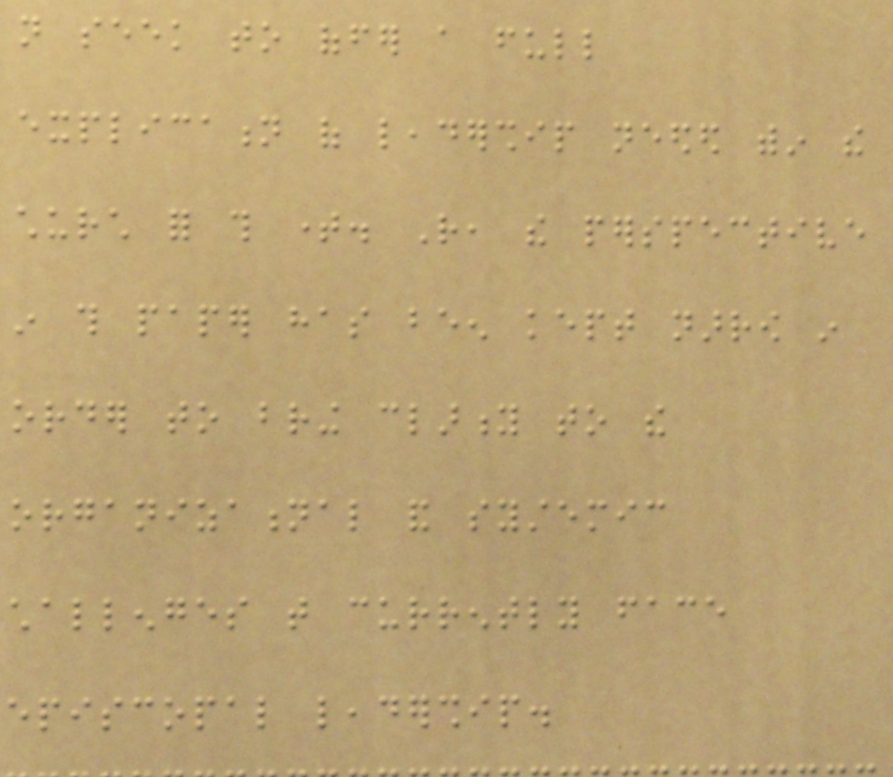not seek to offer a full
explication of leadership needed within the
church for this time. Rather, the perspective
in this paper has been kept narrow in
order to bring clarity to the
organizational and systemic
challenges that currently face
episcopal leadership.
